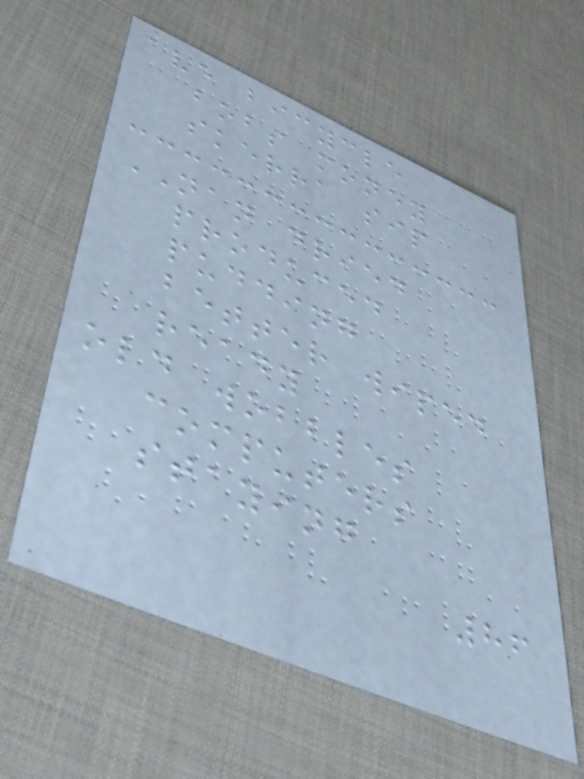ave bicycle
bobs money
skerra sip
NAN dried
produced
pudding
better wiped
ready
old wobbles
computers
staying
86
